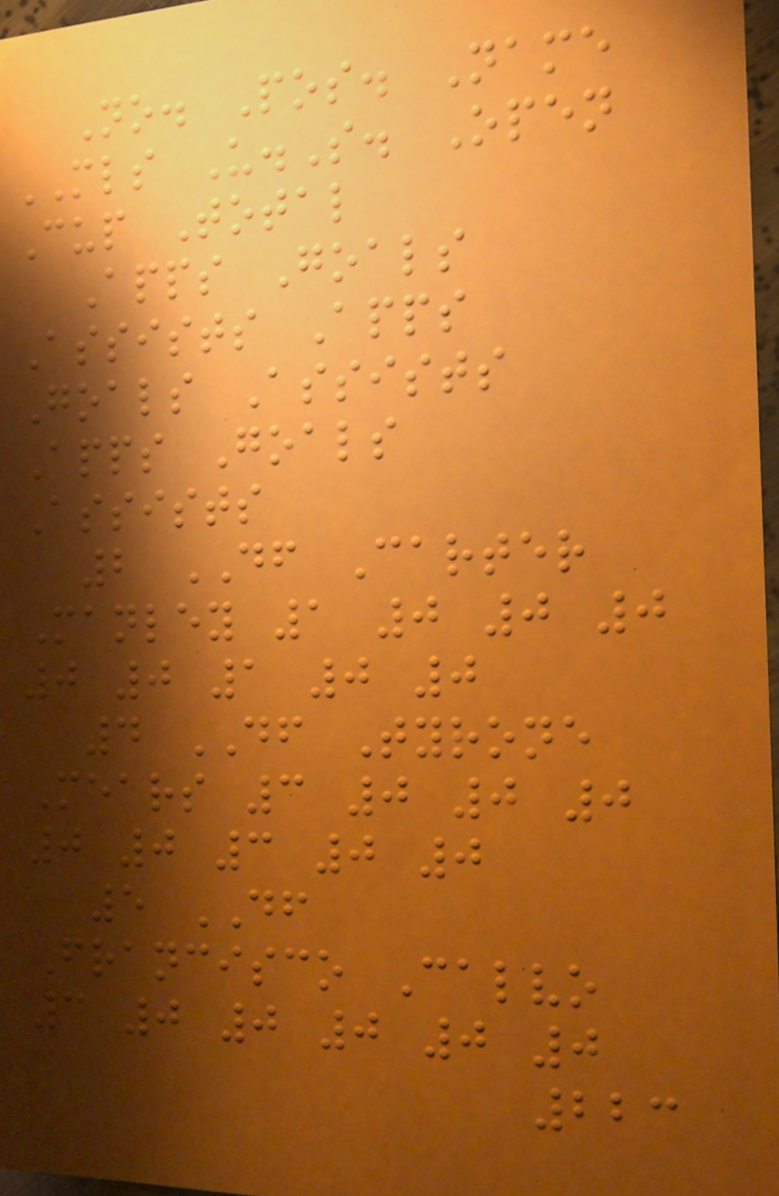No. Pos. Name
MLS U.S. Open
Cup Total
Apps Goals
Assists Apps
Goals Assists
Apps Goals
Assists
2 DF Carter
Manley 1 0 0 0
0 0 1 0 0
4 DF Tyrone
Mears 3 0 0 0
0 0 3 0 0
5 DF
Francisco Calvo
3 0 0 0 0 0
223
